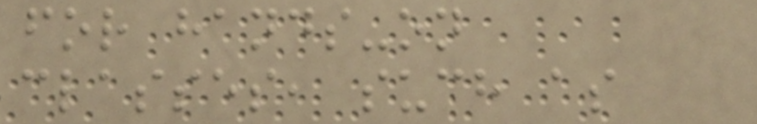for hands-on
classes, such as
